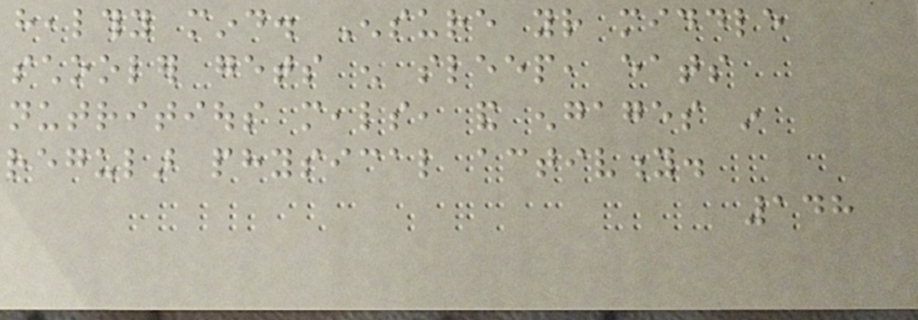healthy mind. Ensure your middle
schooler gets enough sleep, eats
nutritious meals, and engages in
regular physical activity.
148
